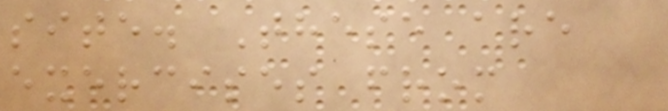site. These are
exercises from
